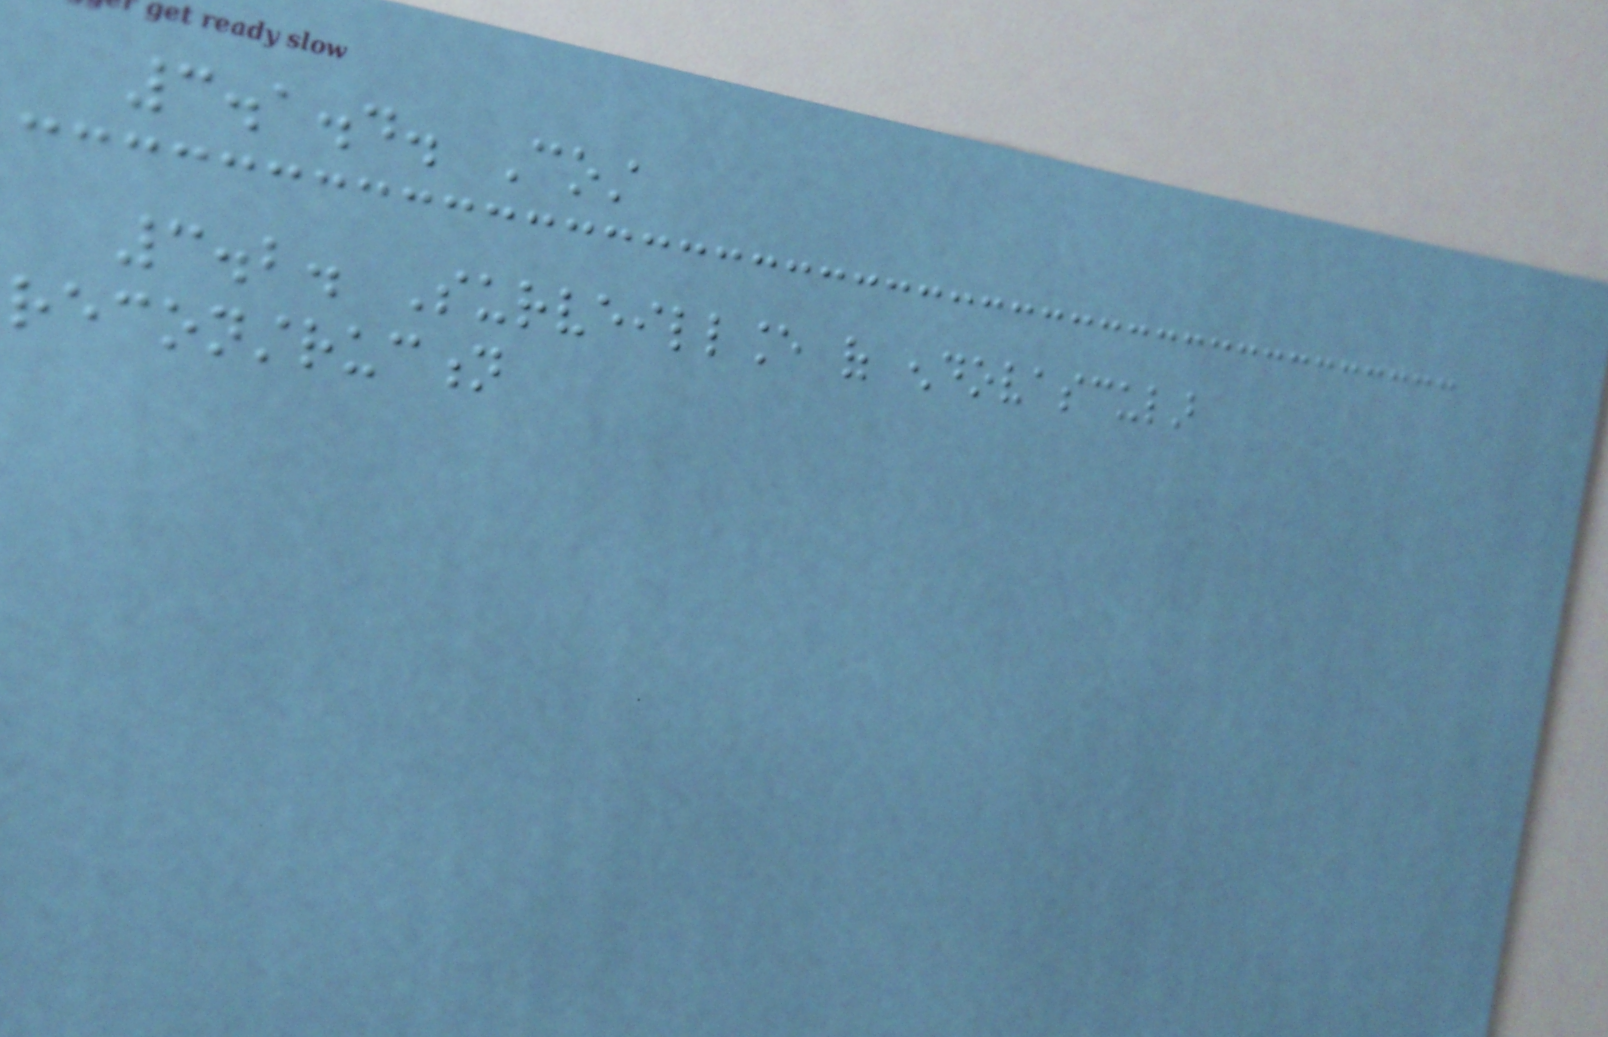3.1.4. Cost
3.2. Surveillance of endovascular
reconstruction
